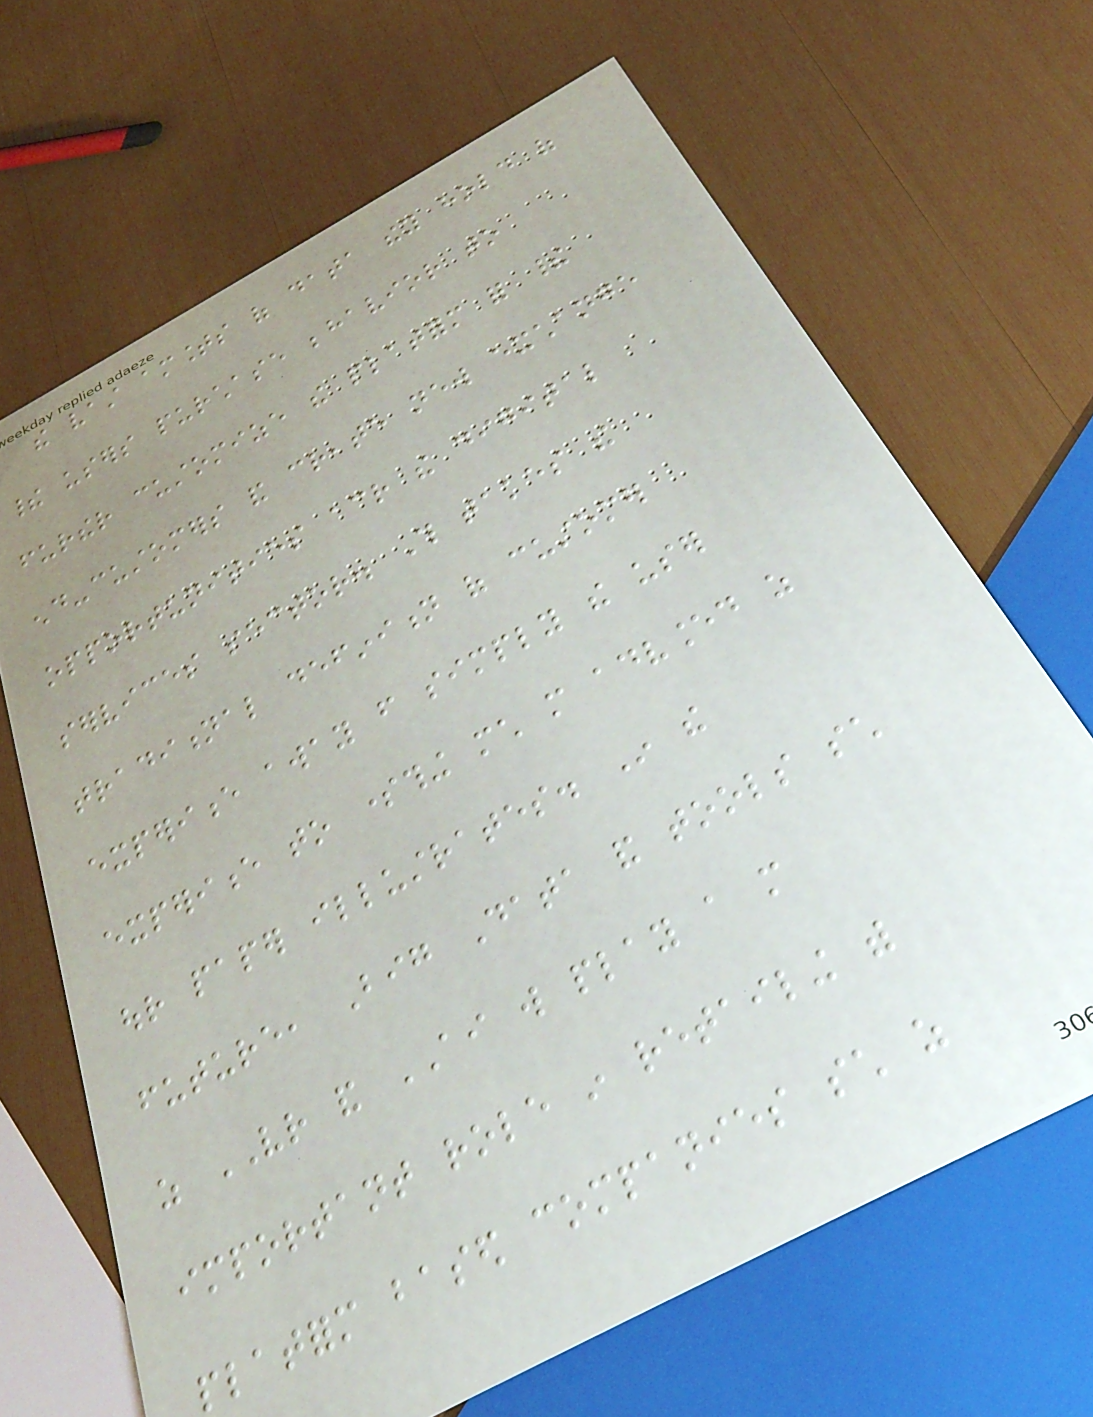the vast amounts of data they hold of
their users purchase behavior to
further customize the platform for their
end-customers and create new exchange
opportunities across the digital
services sector. This takes the
traditional definition of customer
experience away from simply the user
experience to something much more advanced as
our paper illustrates. In the
future, Big Data and tools such
as VR and AI will play a more
important role in retailing with
platform based companies such as
